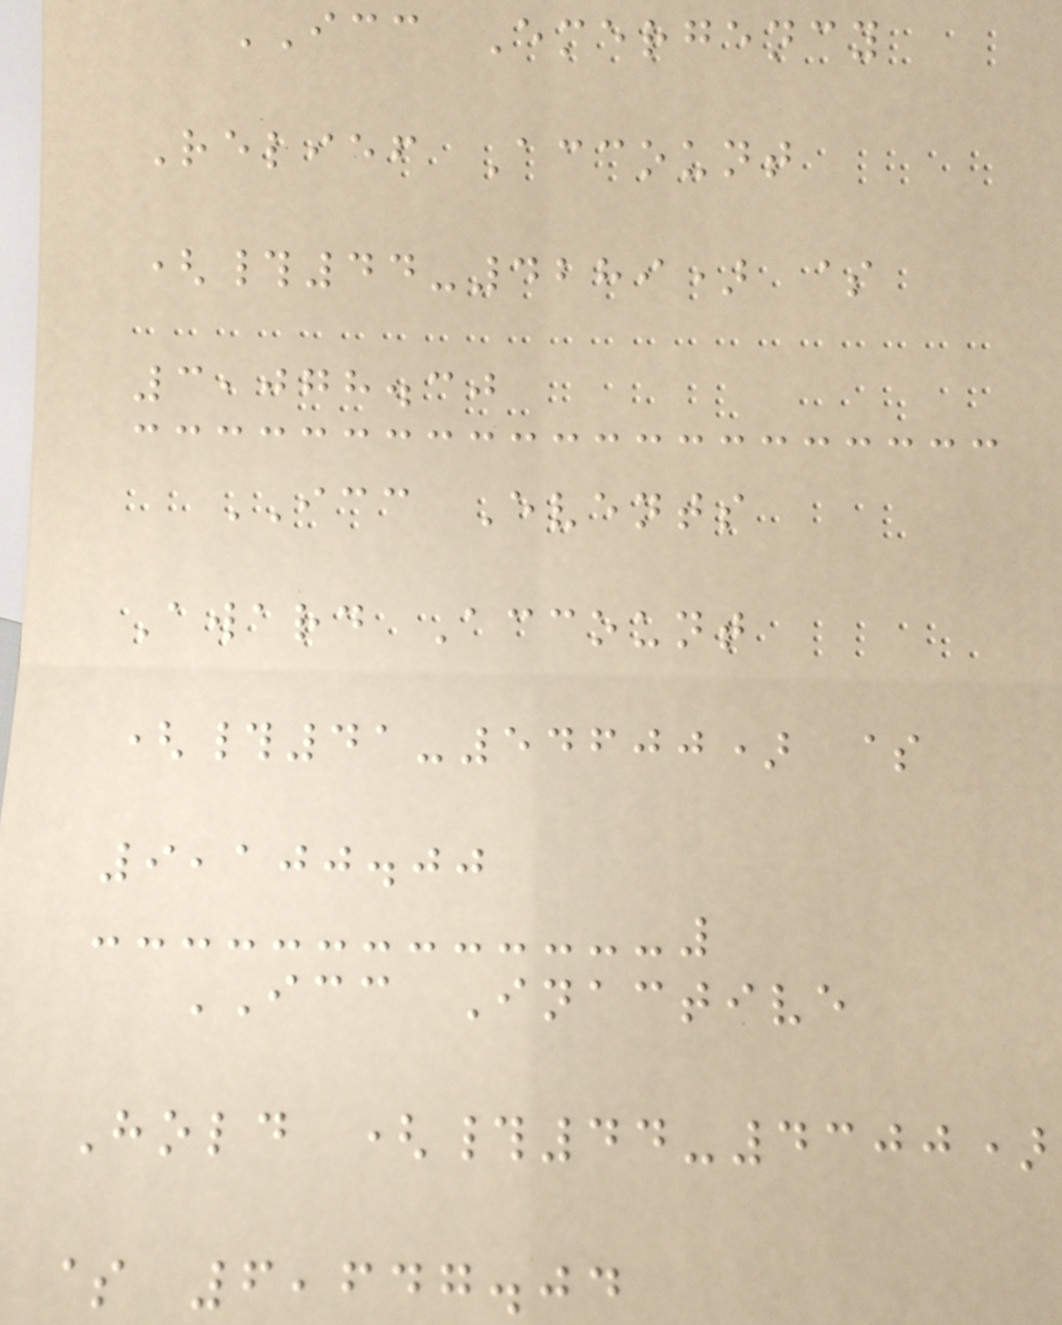ICC Emergency
Relief Account
(#44-4289) $
3,078.30
ICC Events
Award Account
(#41-54600) $
9,100.00
ICC Inactive
Hold (#44-4300)
$ 6,647.04
